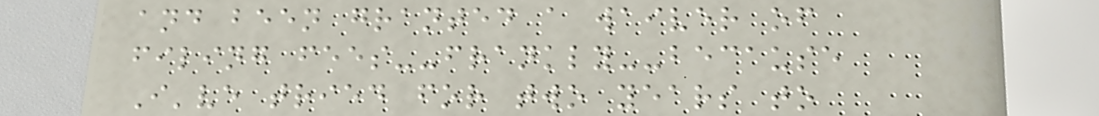and been granted a waiver of
filing fees--frankly--because
I've tried for two years to
